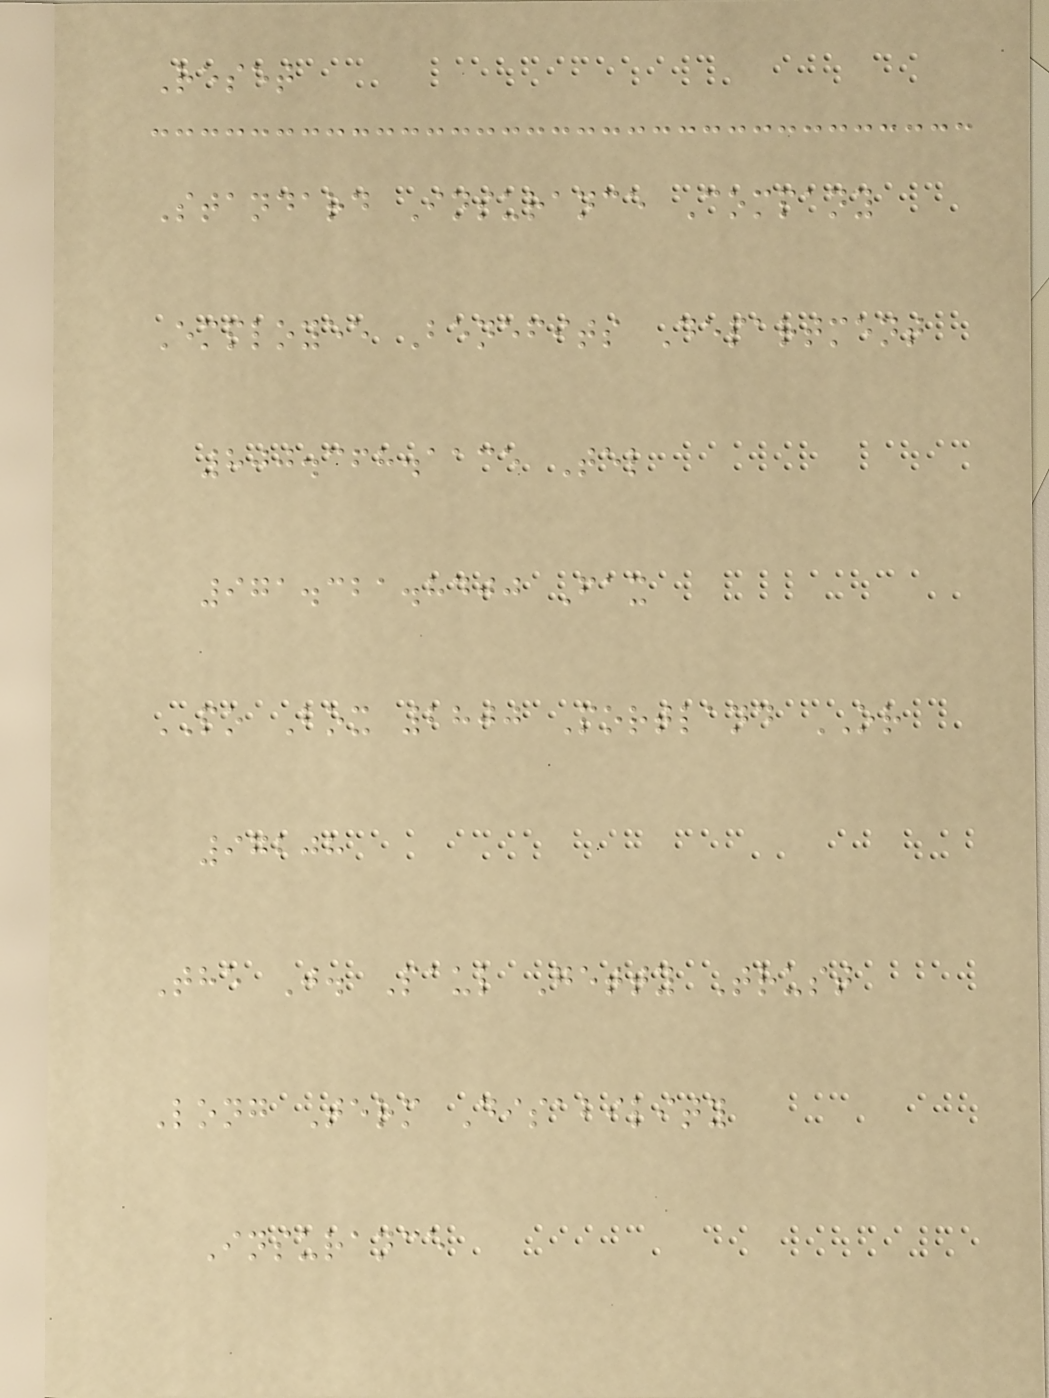Reset
Standard Insurance Company
Employee Benefits Department
800.368.1135 Tel
971.321.8400 Fax
PO Box 2800 Portland OR
97208
The J. Paul Getty Trust
Long Term Disability
Insurance
